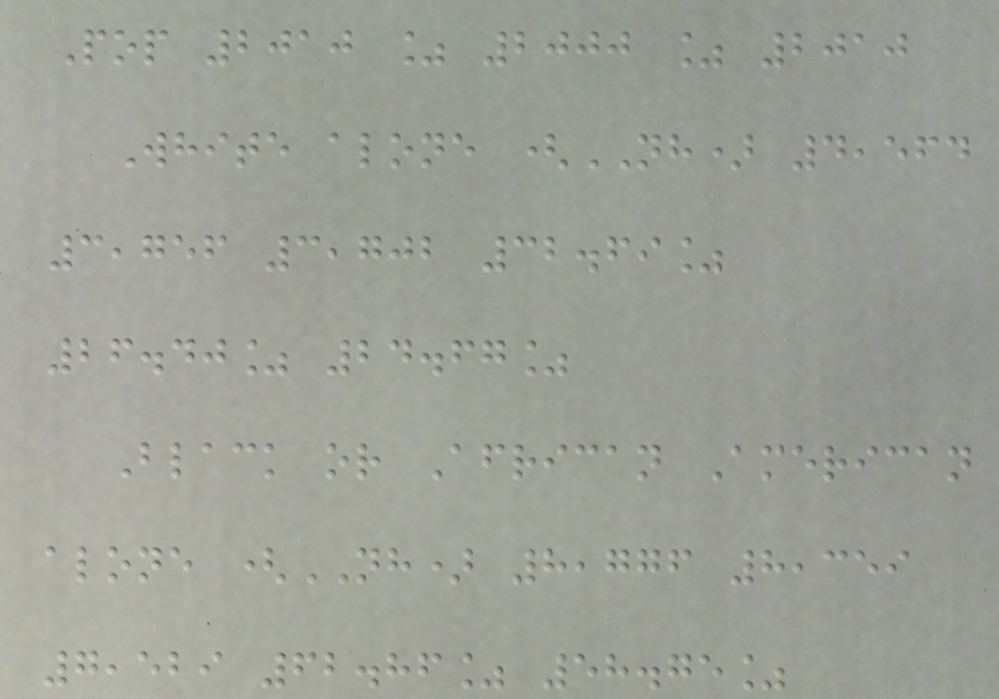Pop 2010 % 2000 % 2010
White alone (NH) 4,564
3,756 3,702 32.69%
26.40% 24.67%
Black or African American
alone (NH) 8,776 8,359
7,529 62.86% 58.75%
